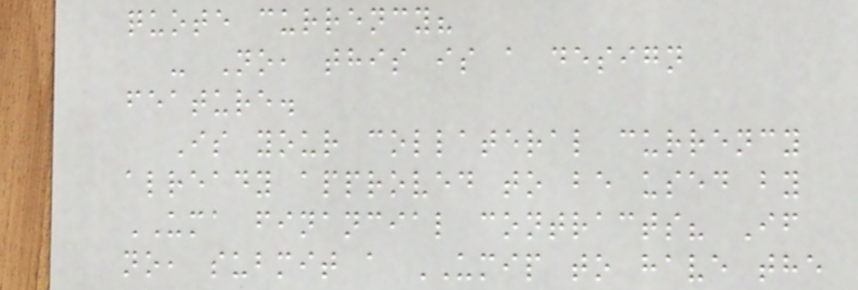quote currency?
- No, this is a design
feature.
Is your collateral currency
already approved to be used by
UMA financial contracts? If
no, submit a UMIP to have the
